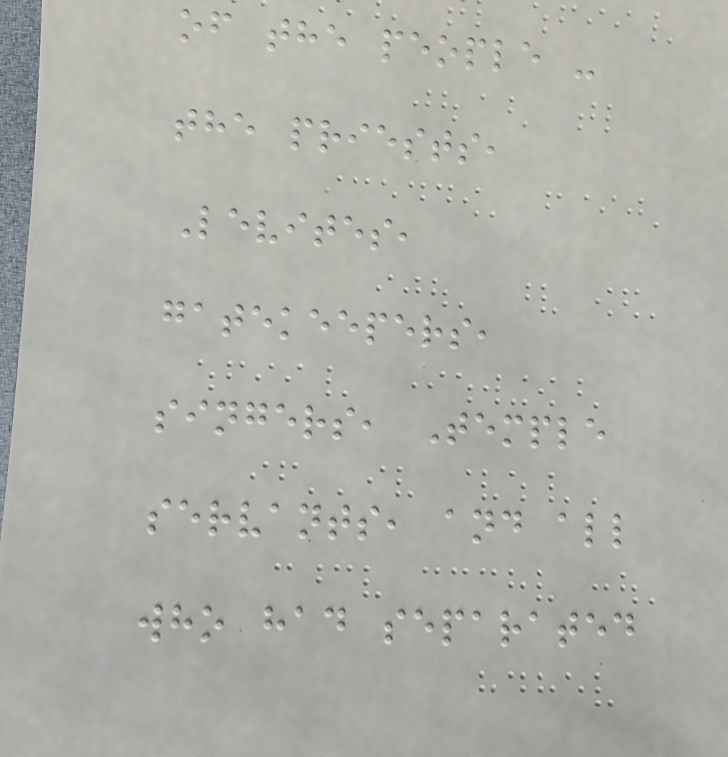of the people -
the priests,
Levites,
gatekeepers,
singers, Temple
servants, and all
who had separated
